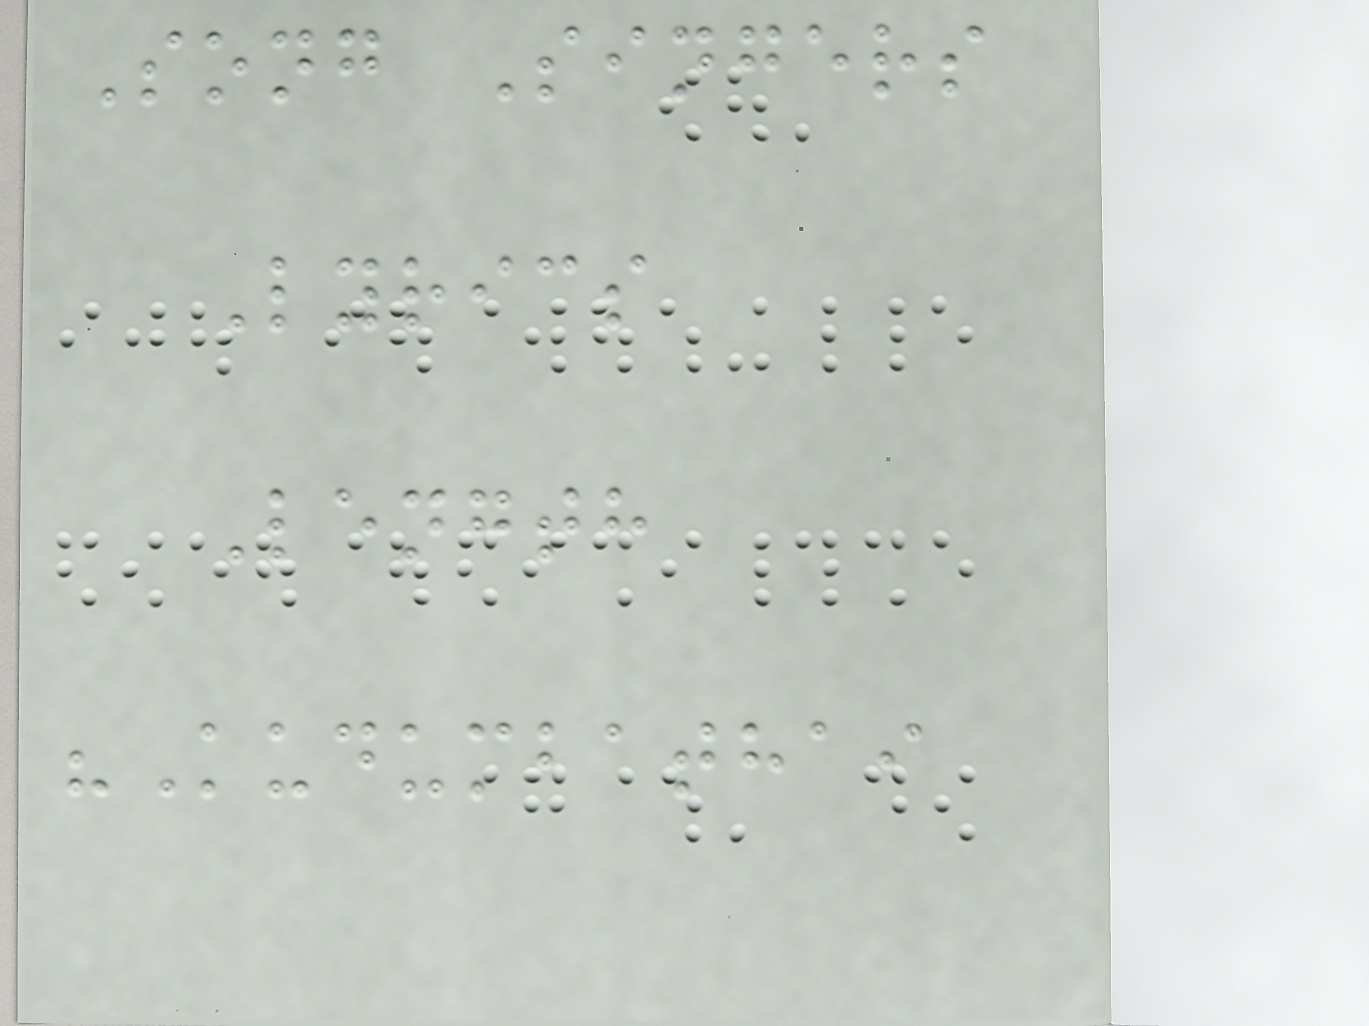Song Singers
Lyrics
Length
"Kudumbathai
